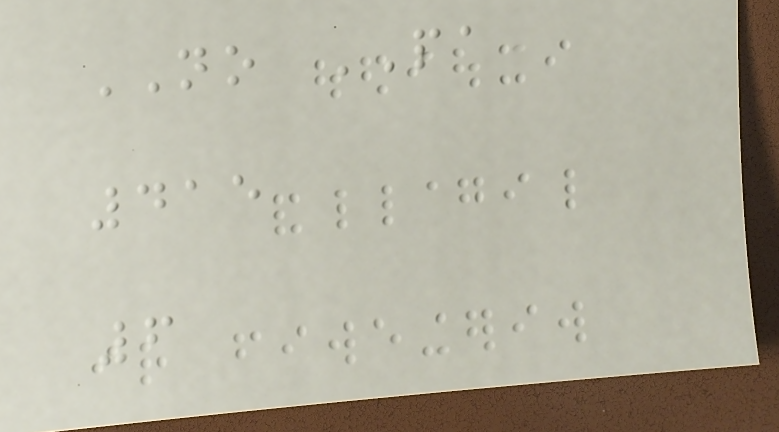NO PA
415
6
